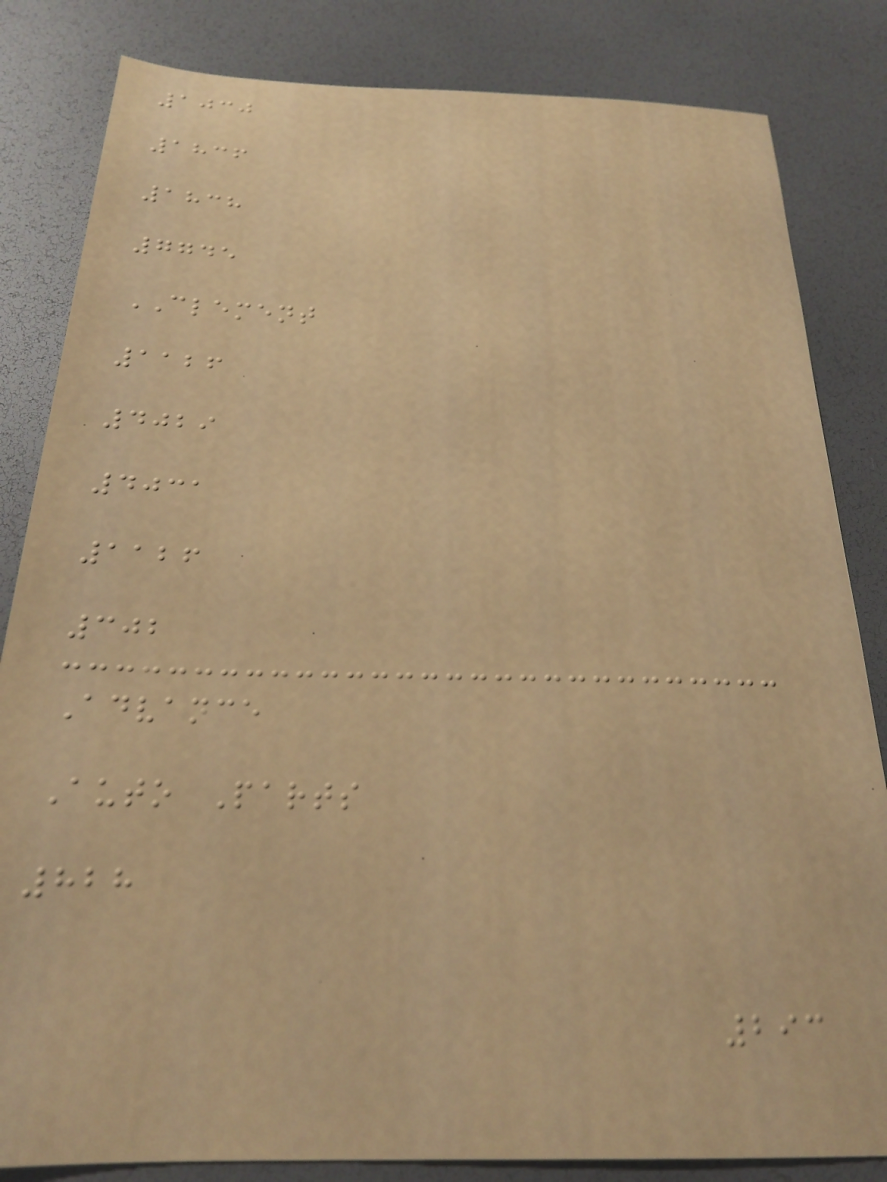1030
1836
1838
7745
CLEMENT
1126
4029
4031
1126
302
Advance
Auto Parts
828
293
